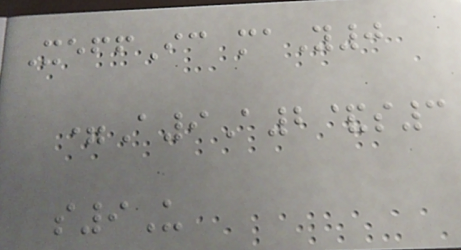XeffIc maY0
=A9A2&s3
s9U
